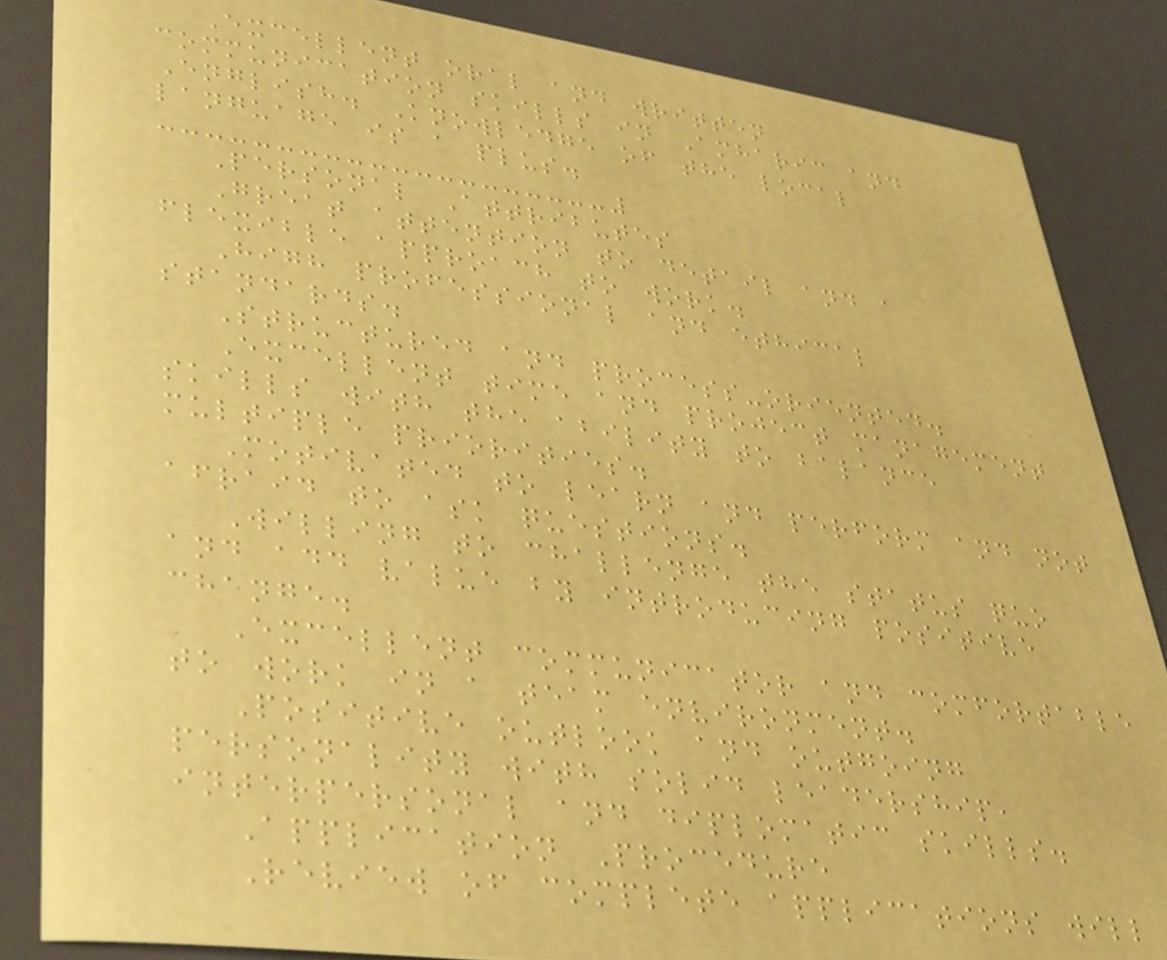Excellent oral and written
communication skills in Amharic and
English. Knowledge of the local
language is a plus.
Personal Attributes
Great attention to detail and a
flexible approach to work.
High professional and ethical
standards.
Structured and process-oriented.
Excellent time and project management
skills with the ability to balance
multiple priorities.
Motivated to learn and perform and not
afraid to ask questions.
Willing to challenge the status quo
and add value by introducing positive
change.
Excellent communicator and comfortable
to work in a team environment.
Positive outlook and outgoing
personality with solid leadership,
interpersonal and diplomatic skills.
Application Procedure
Review of complete applications will
